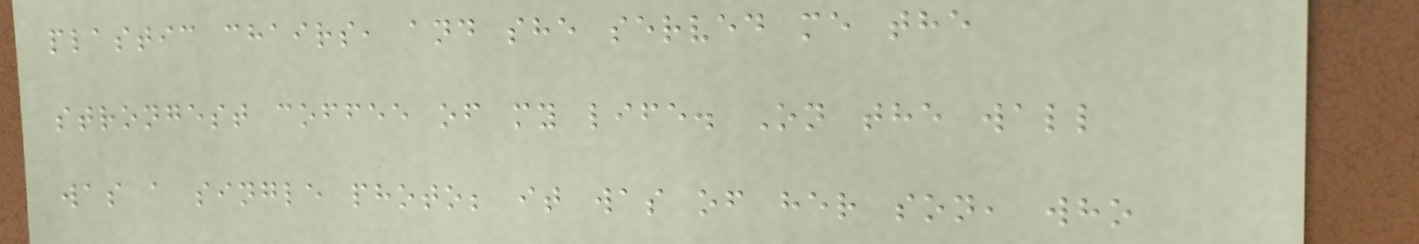plastic chairs, and she served me the
strongest coffee of my life. On the wall
was a single photo; it was of her son, who
